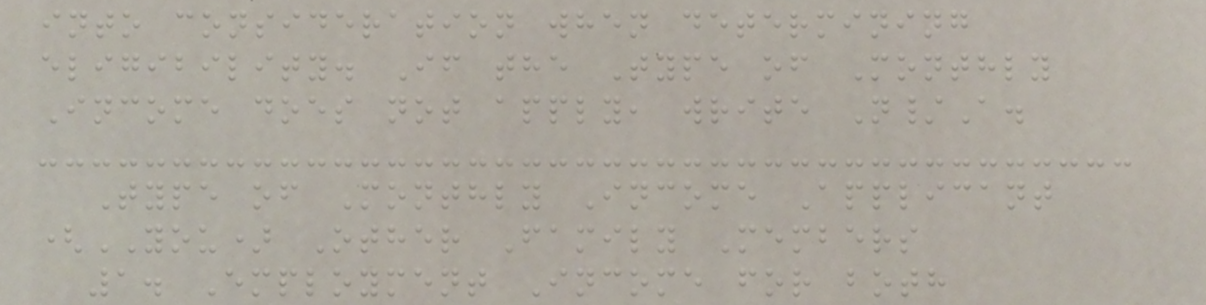into consideration when determining
eligibility. If the Type of Monthly
Income does not apply, write N/A.
Type of Monthly Income Applicant
(YOU) Other Family Members
1. Employment Income for both
